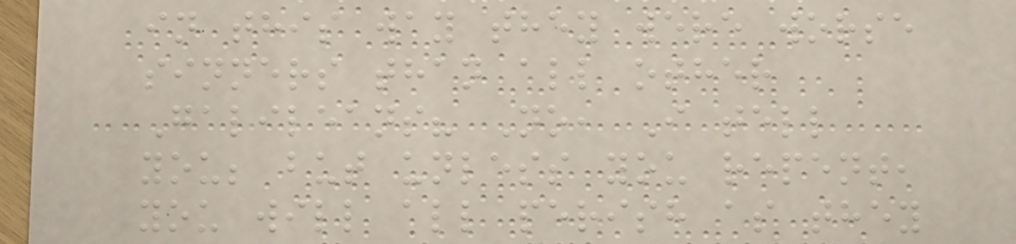in this way they were worse
sinners than all other
Galileans? No, I tell
you; but unless you repent,
you will all perish as they
